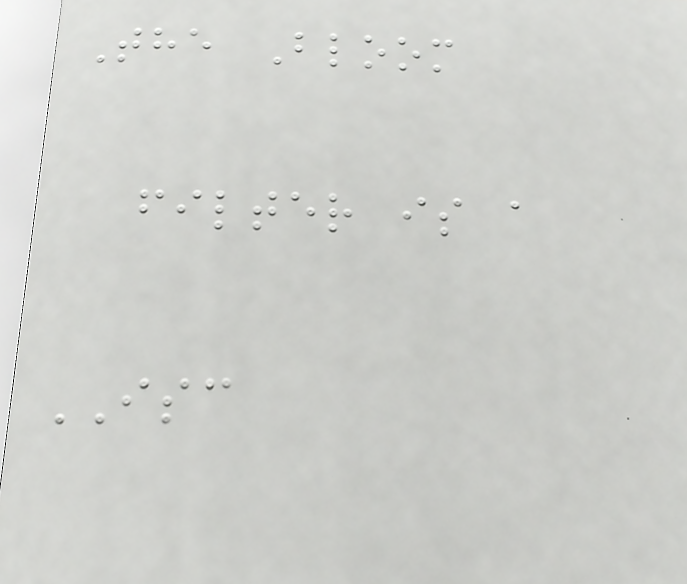The Bloom
filter is a
ISC
